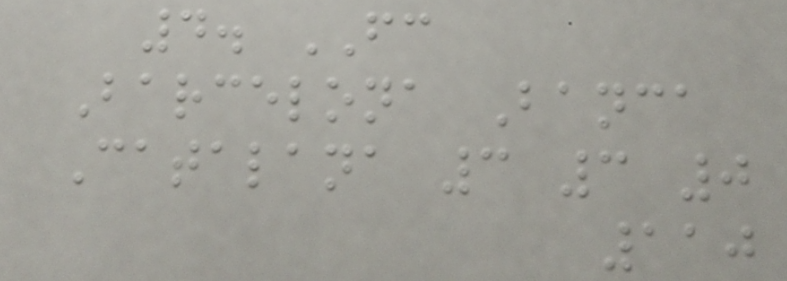4. FC
Barcelona Banca
Catalana 3 3 0
110
